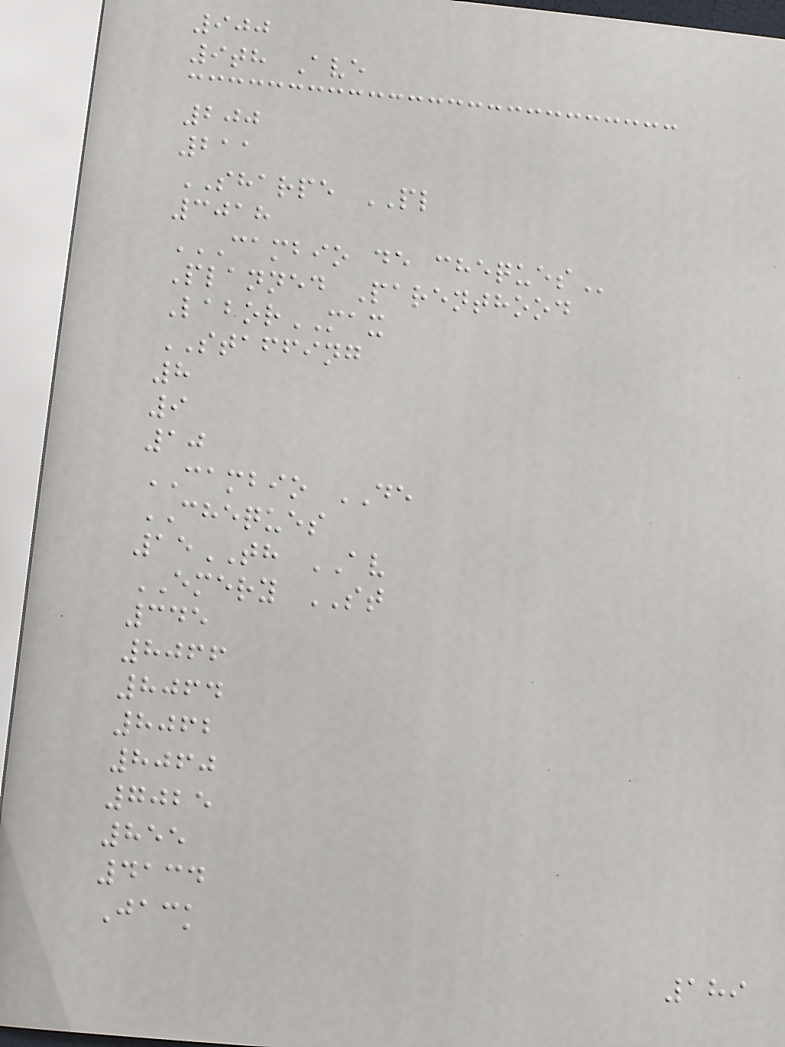900
9th Ave
200
211
SHARPE PL
3018
CAMBIO DE CHEQUES
Planned Parenthood
LaborMAX
STAFFING
8
9
10
CAMBIO DE
CHEQUES
15TH AV
EMERY ST
345
8066
8064
8062
8060
7025
855
4134
Jack
189
